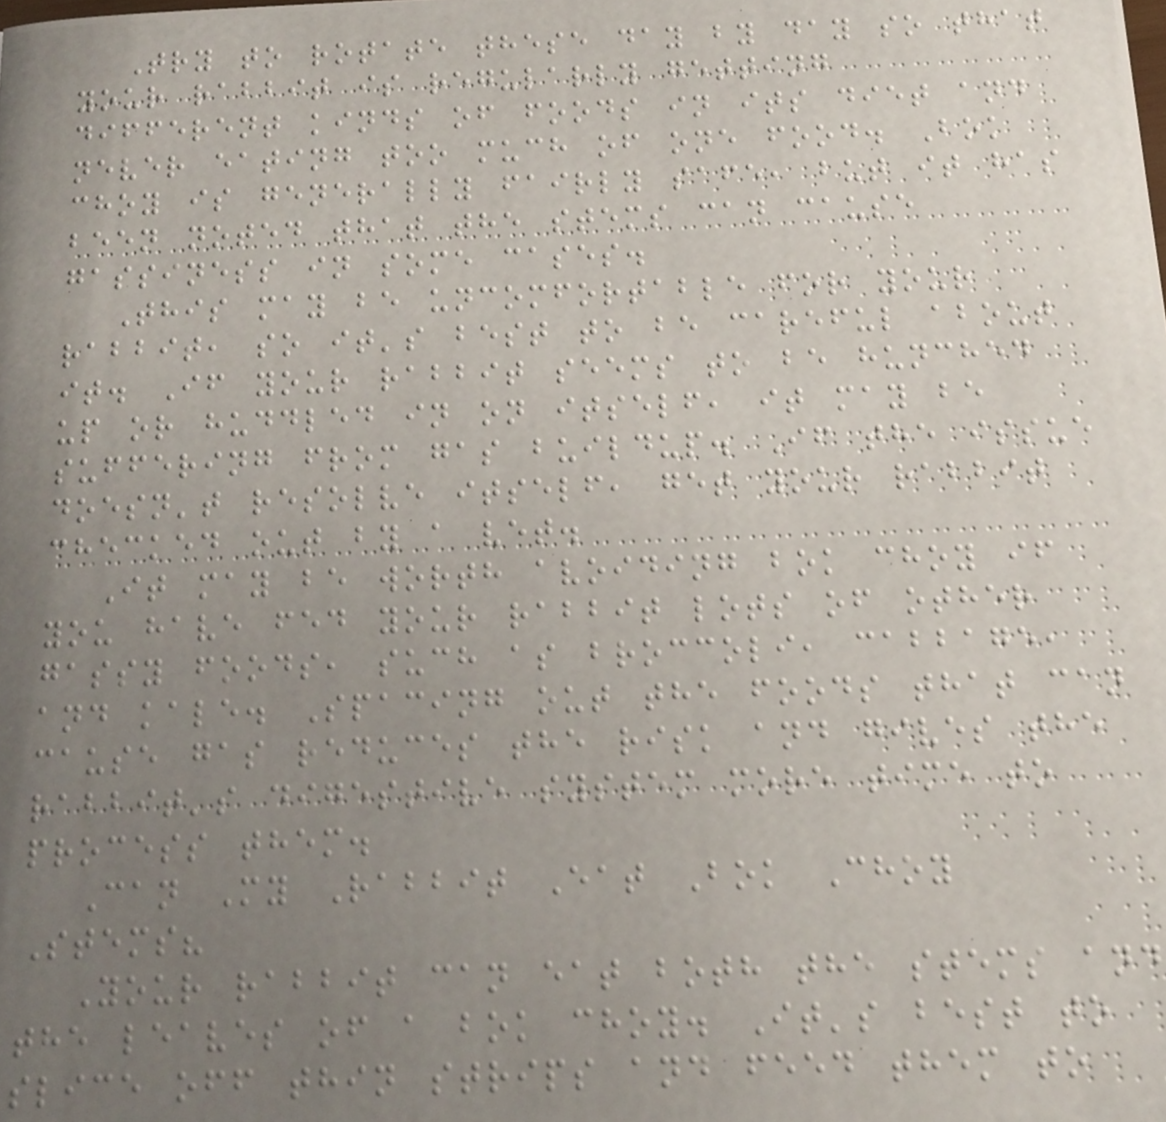Try to rotate these day by day so that
your rabbit is regularly getting
different kinds of foods in its diet and
never eating too much of one food. Bok
choy is generally fairly safe, but it has
been noted that the stems can cause
gassiness in some cases.
This may be uncomfortable for your
rabbit, so it's best to be careful about
it. If your rabbit seems to be hunched
up or huddled in on itself, it may be
suffering from gas buildup. If the issue
doesn't resolve itself, get your rabbit
checked out by a vet.
It may be worth avoiding bok choy if
you have fed your rabbit lots of other
gassy foods, such as broccoli, cabbage,
and kale. Spacing out the foods that can
cause gas reduces the risk and gives the
rabbit's digestive system more time to
process them.
Can My Rabbit Eat Bok Choy
Stems?
Your rabbit can eat both the stems and
the leaves of a bok choy. It's best to
slice off thin strips and feed them to
